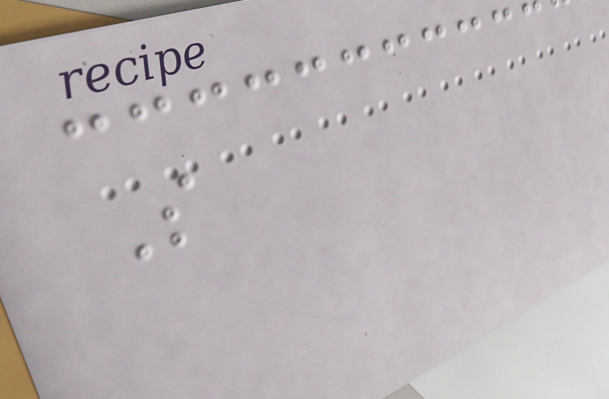So
